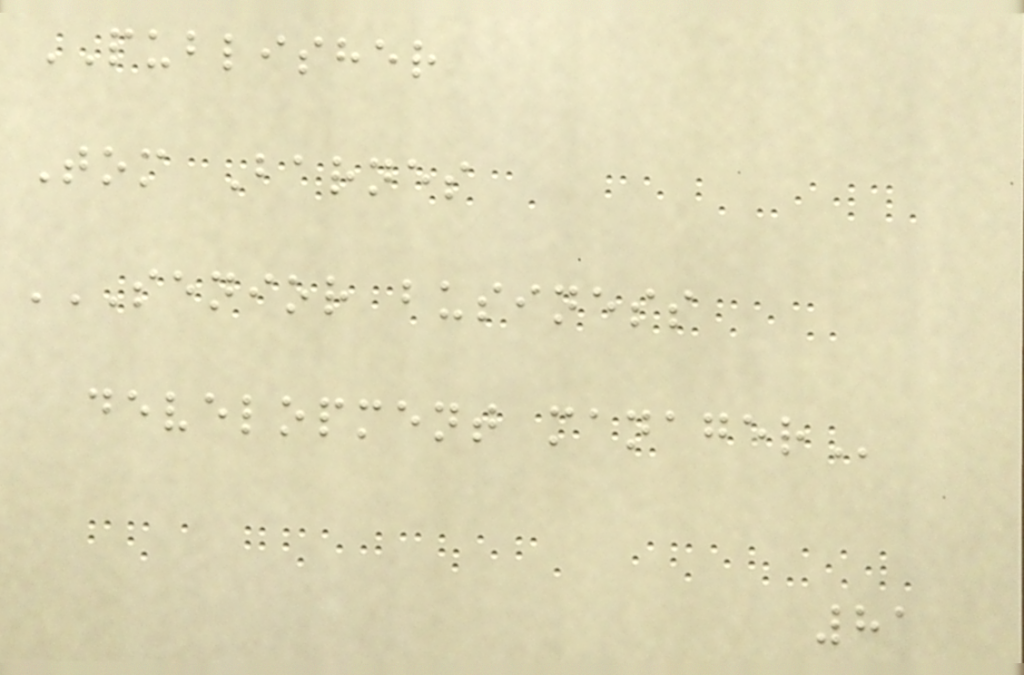PUBLISHER
Tom Barnes
SENIOR BUSINESS
DEVELOPMENT MANAGER
81
